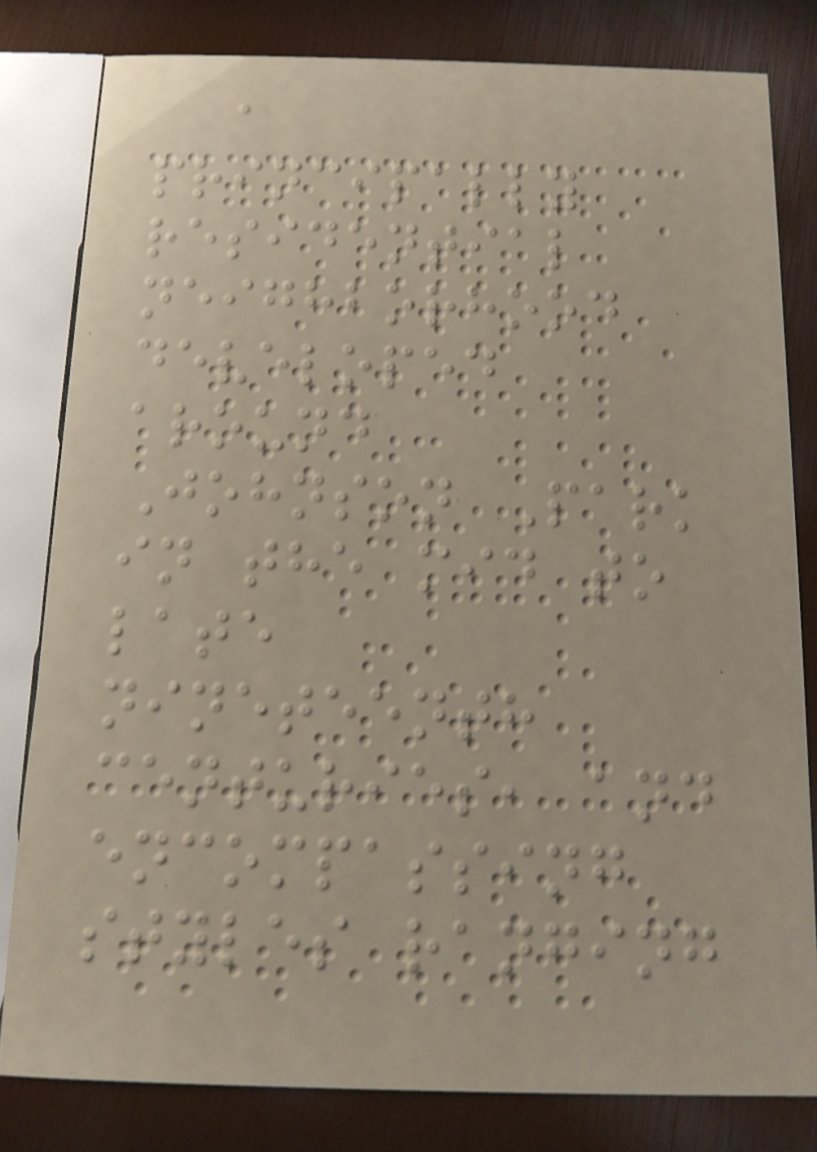a
principally
residential
neighborhood
developed
around
Johnson Park
in the mid to
late
nineteenth
centuries, and
encompassing
styles ranging
